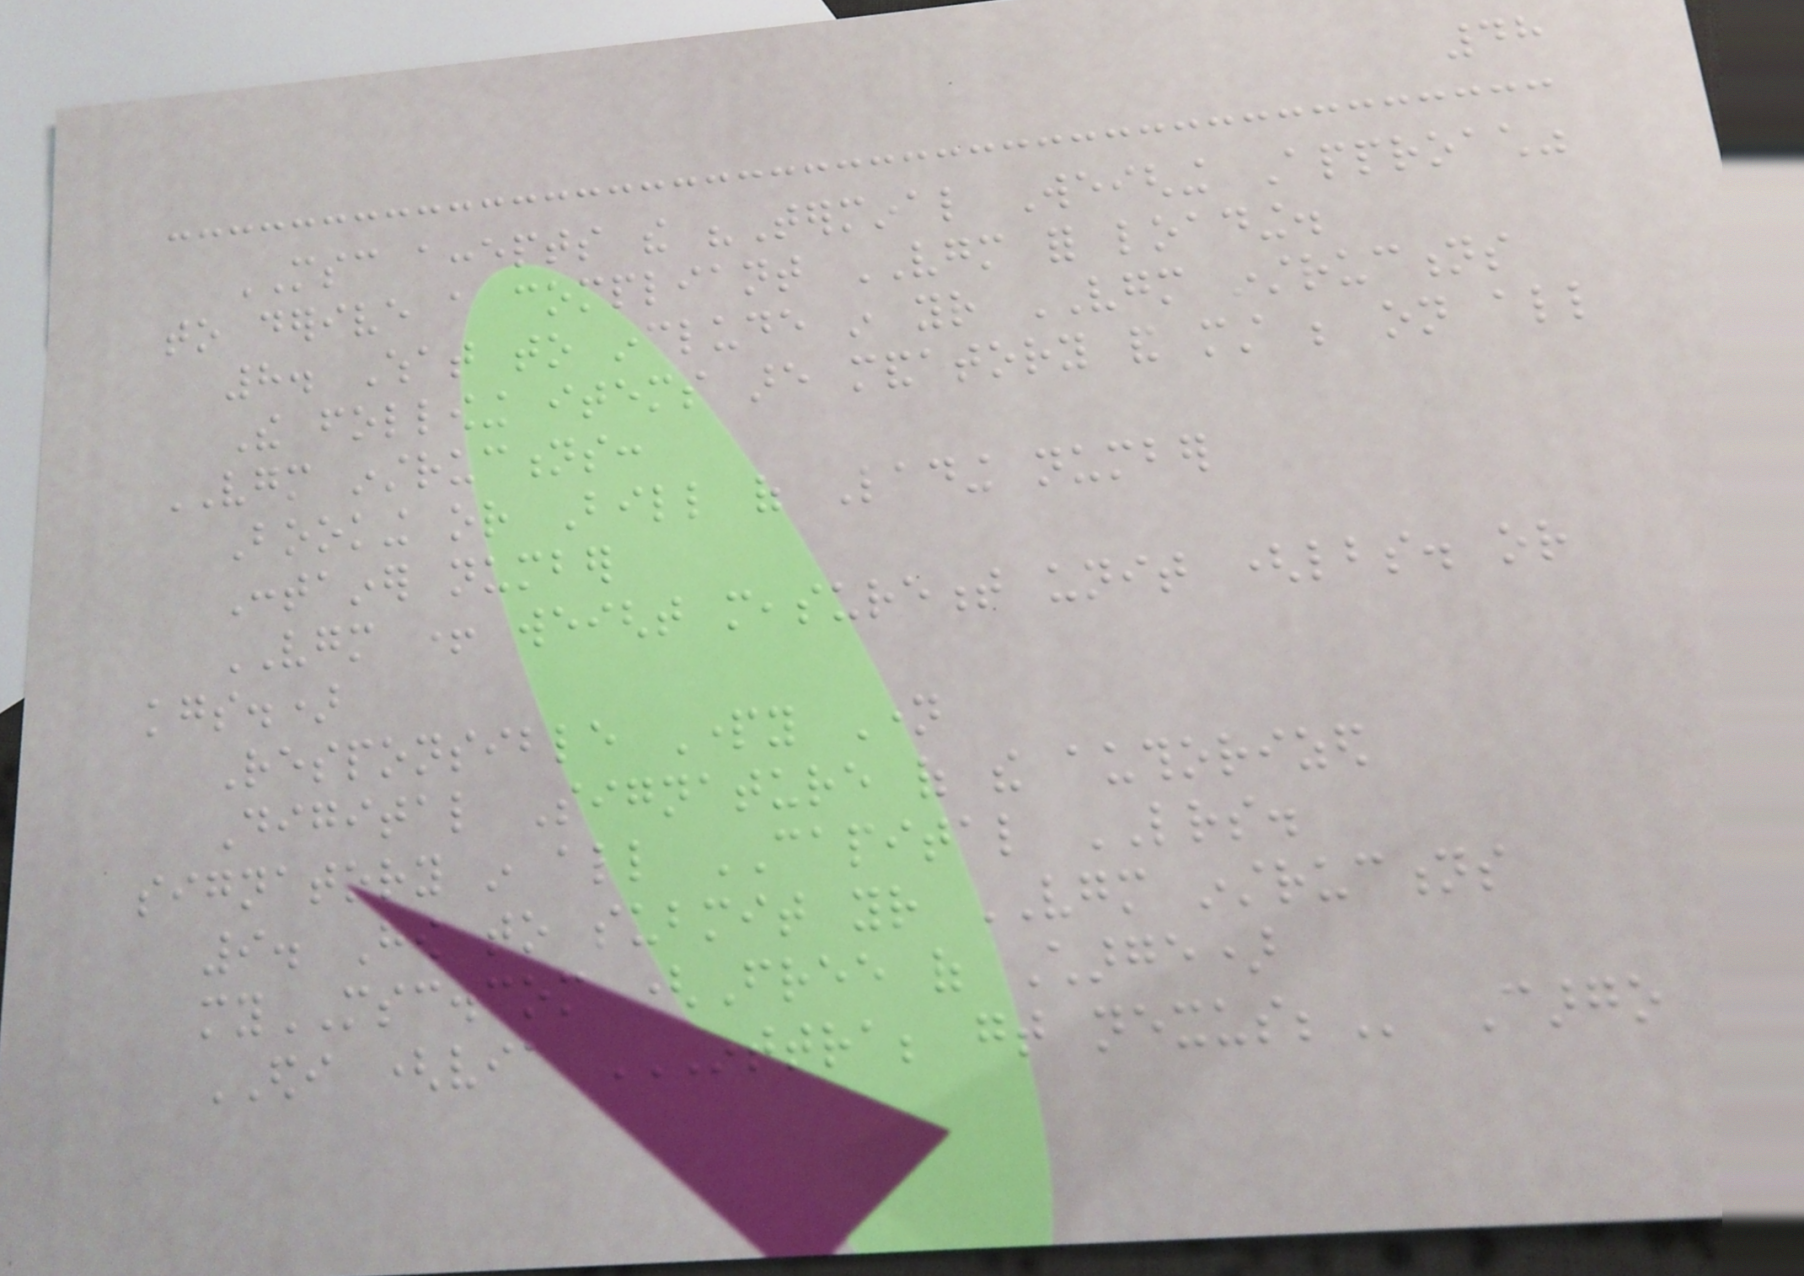48
MSC accepts the "Terminal Weighing Approach"
to derive a compliant VGM for loading.
8. What to include in your VGM instructions
The following items are mandatory and must be on all
VGM instructions:
Booking or Bill of Lading number
Container number
VGM + weight measurement unit (lbs. or
kgs.)
Responsible Party Name
Digital Signature of the authorized
signatory in all CAPITAL LETTERS.
9. How to submit your VGM instructions
myMSC.com (Free of Charge)
EDI (via INTTRA; GT NEXUS; Cargo
